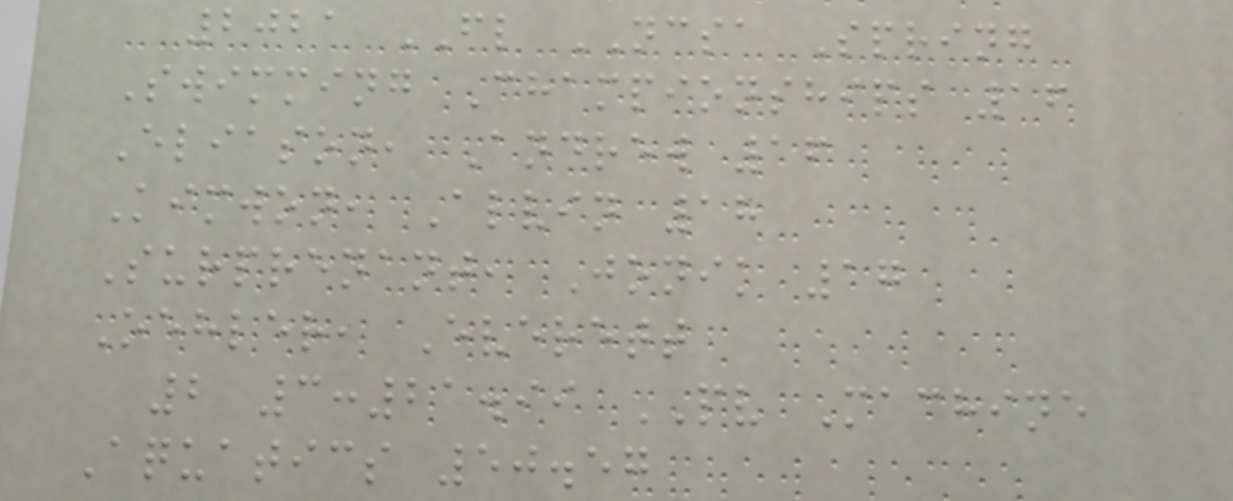2021 FL NCSA Spring
Swimming Championships 16
Eliason, Andrew 16
Kimwon, Alvin 18
Surprenant, Jonik 17
Oehler, Everett
2 3:21.99 PV Machine
Aquatics 50.57
